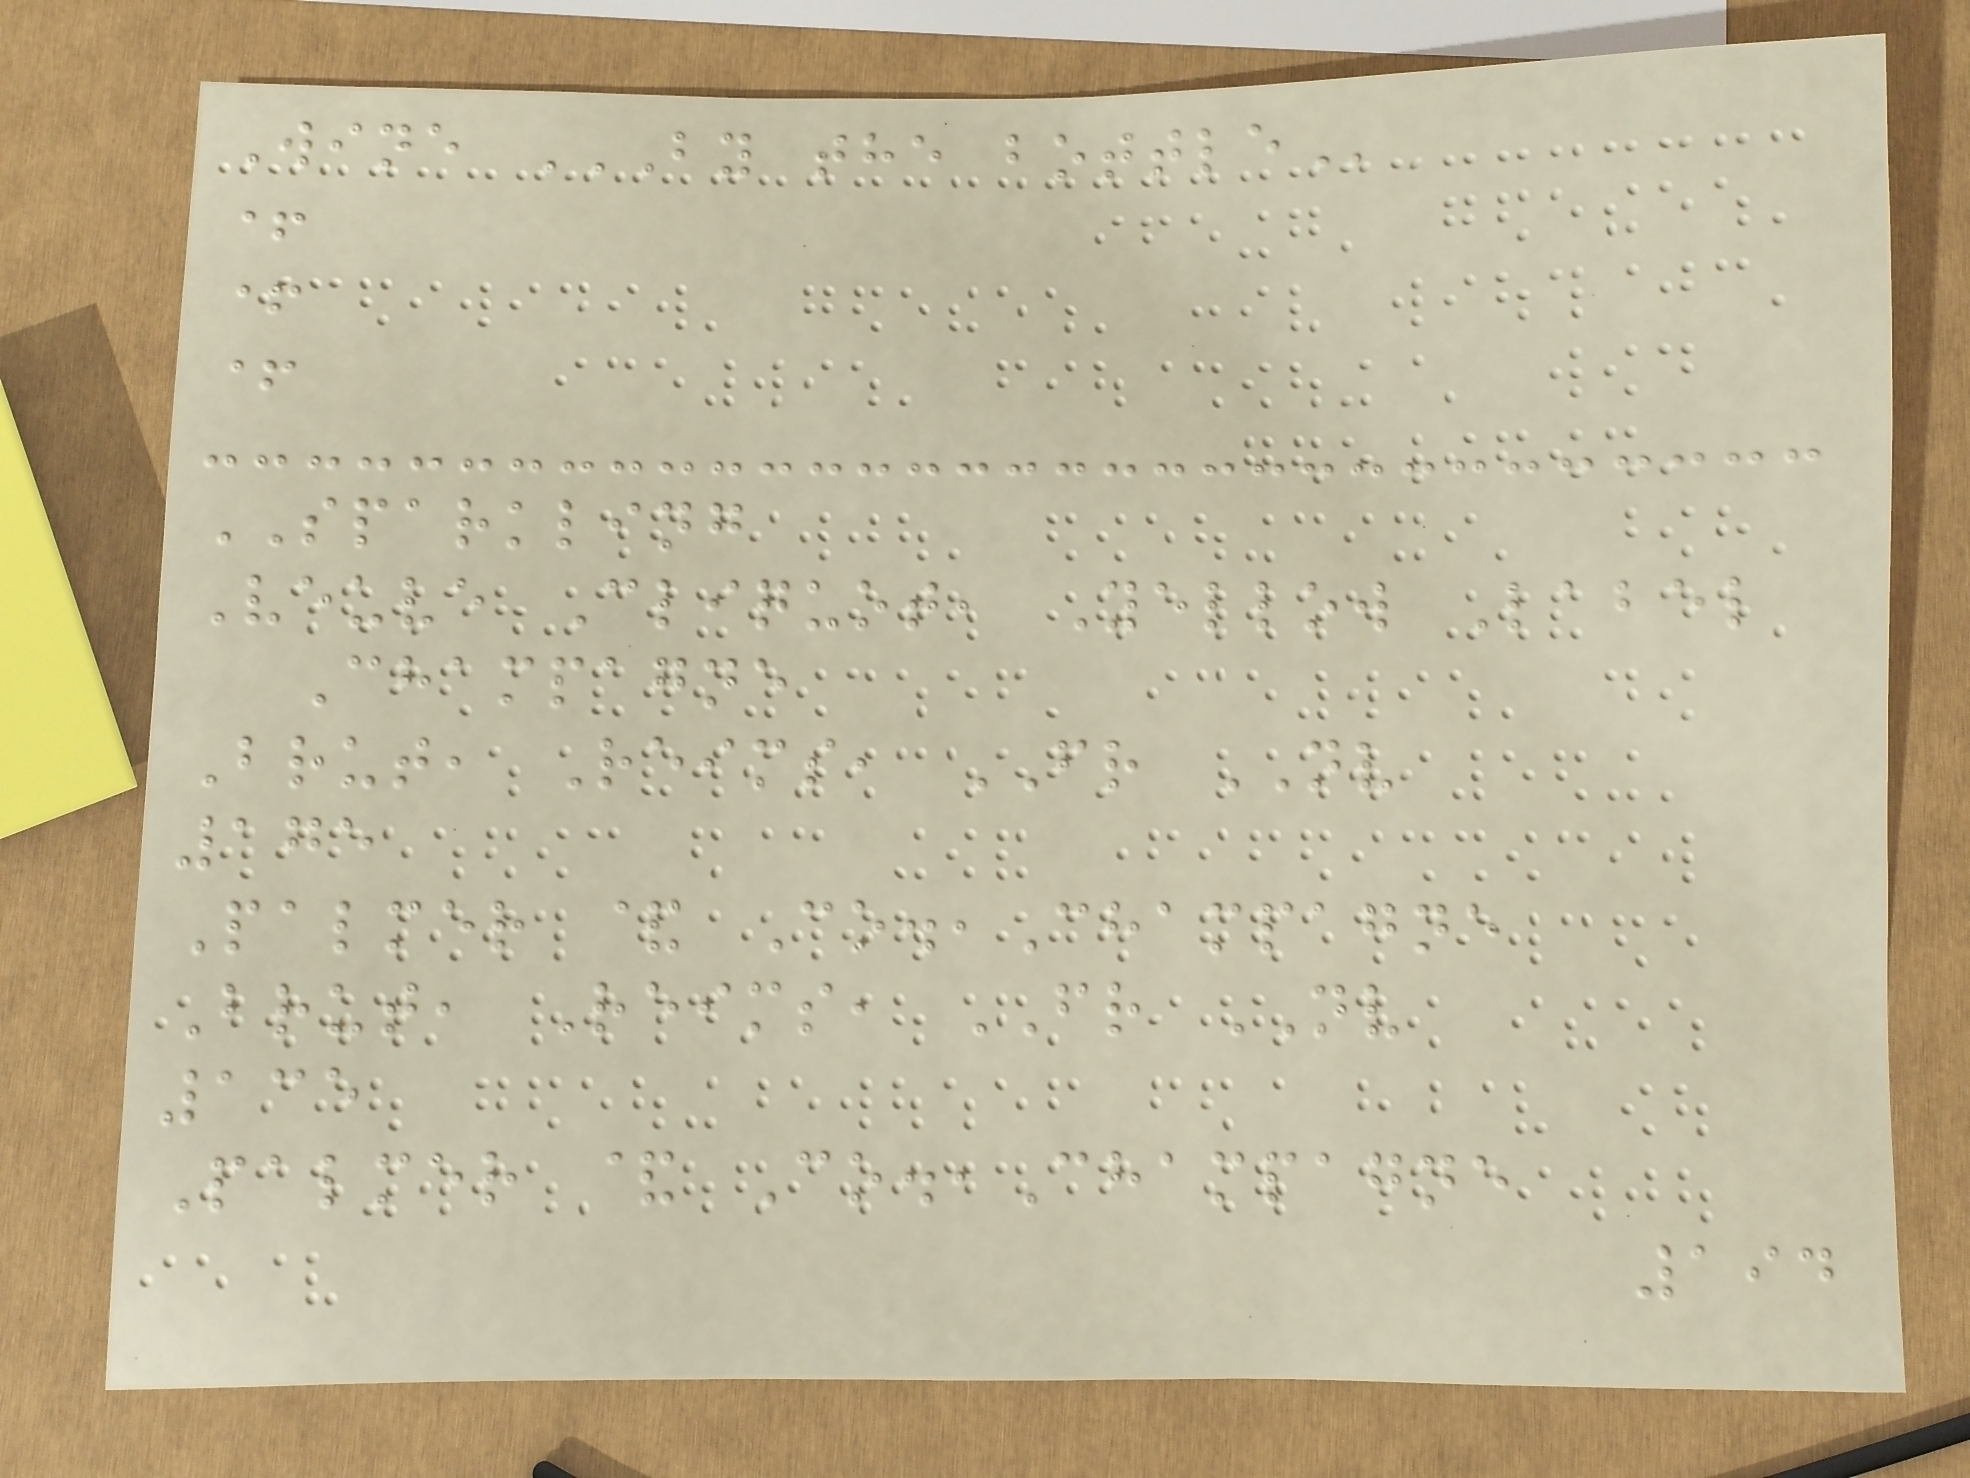Wine BY THE BOTTLE
+
+
+
SPARKLING
Veuve Cliquot, Yellow Label
Champagne
Brut, Reims, FR NV
175
Palmer & Co.,Champagne
Brut, Reims, FR NV
135
Palmer & Co.,Champagne
194
